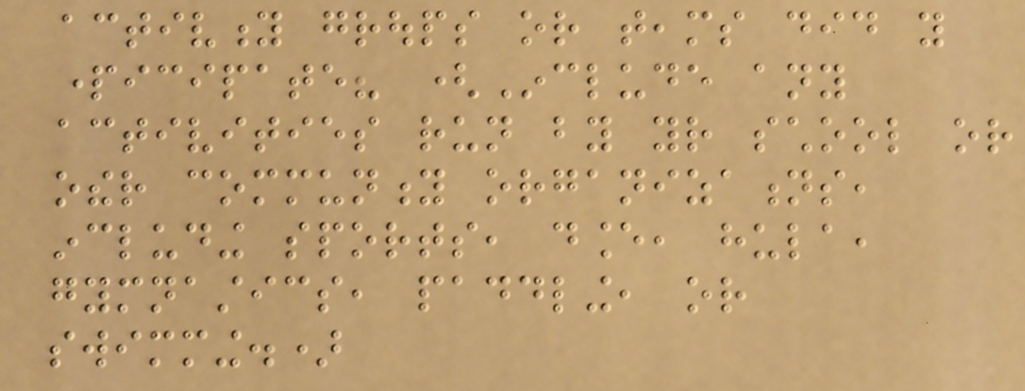activity groups or teams did you
participate? (Include any
activities run by your school or
other community organizations,
including sports, dance, hula,
gymnastics, paddling, or
swimming.)
